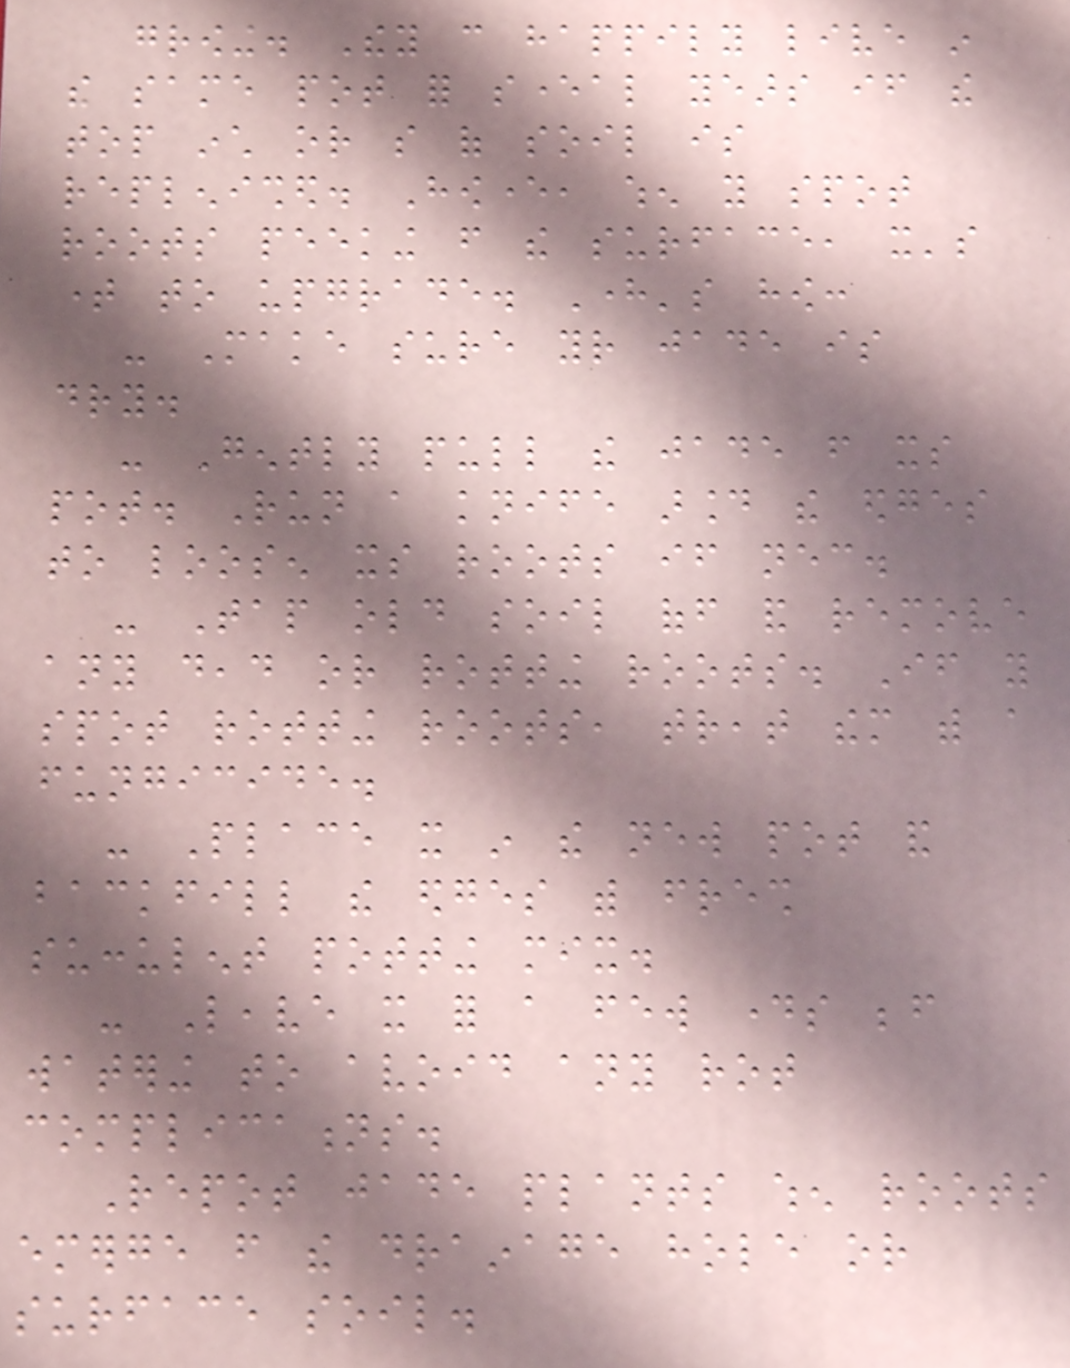growing. They can happily live in
the same pot for several years if the
top inch or so of soil is
replenished. However, when you spot
roots peeking from the surface, it's
time to upgrade. Here's how:
- Make sure your jade is
dry.
- Gently pull the jade from its
pot. Run a knife around the edges
to loosen its roots if necessary.
- Tap old soil off and remove
any dead or rotting roots. If you
spot rotting roots, treat them with a
fungicide.
- Place it in the new pot and
backfill the edges with fresh
succulent potting mix.
- Leave it for a few days before
watering to avoid any rot
complications.
Repot jade plants when roots
emerge from the drainage hole or
surface soil.
